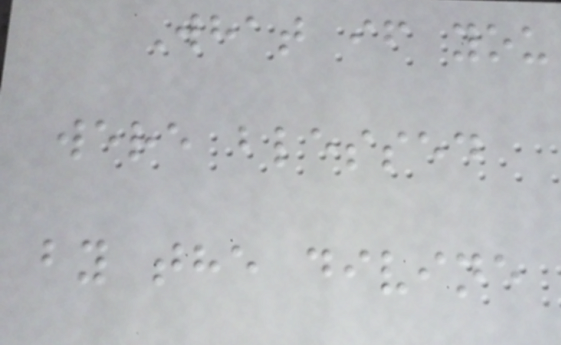What if you
were blessed
by the divine
